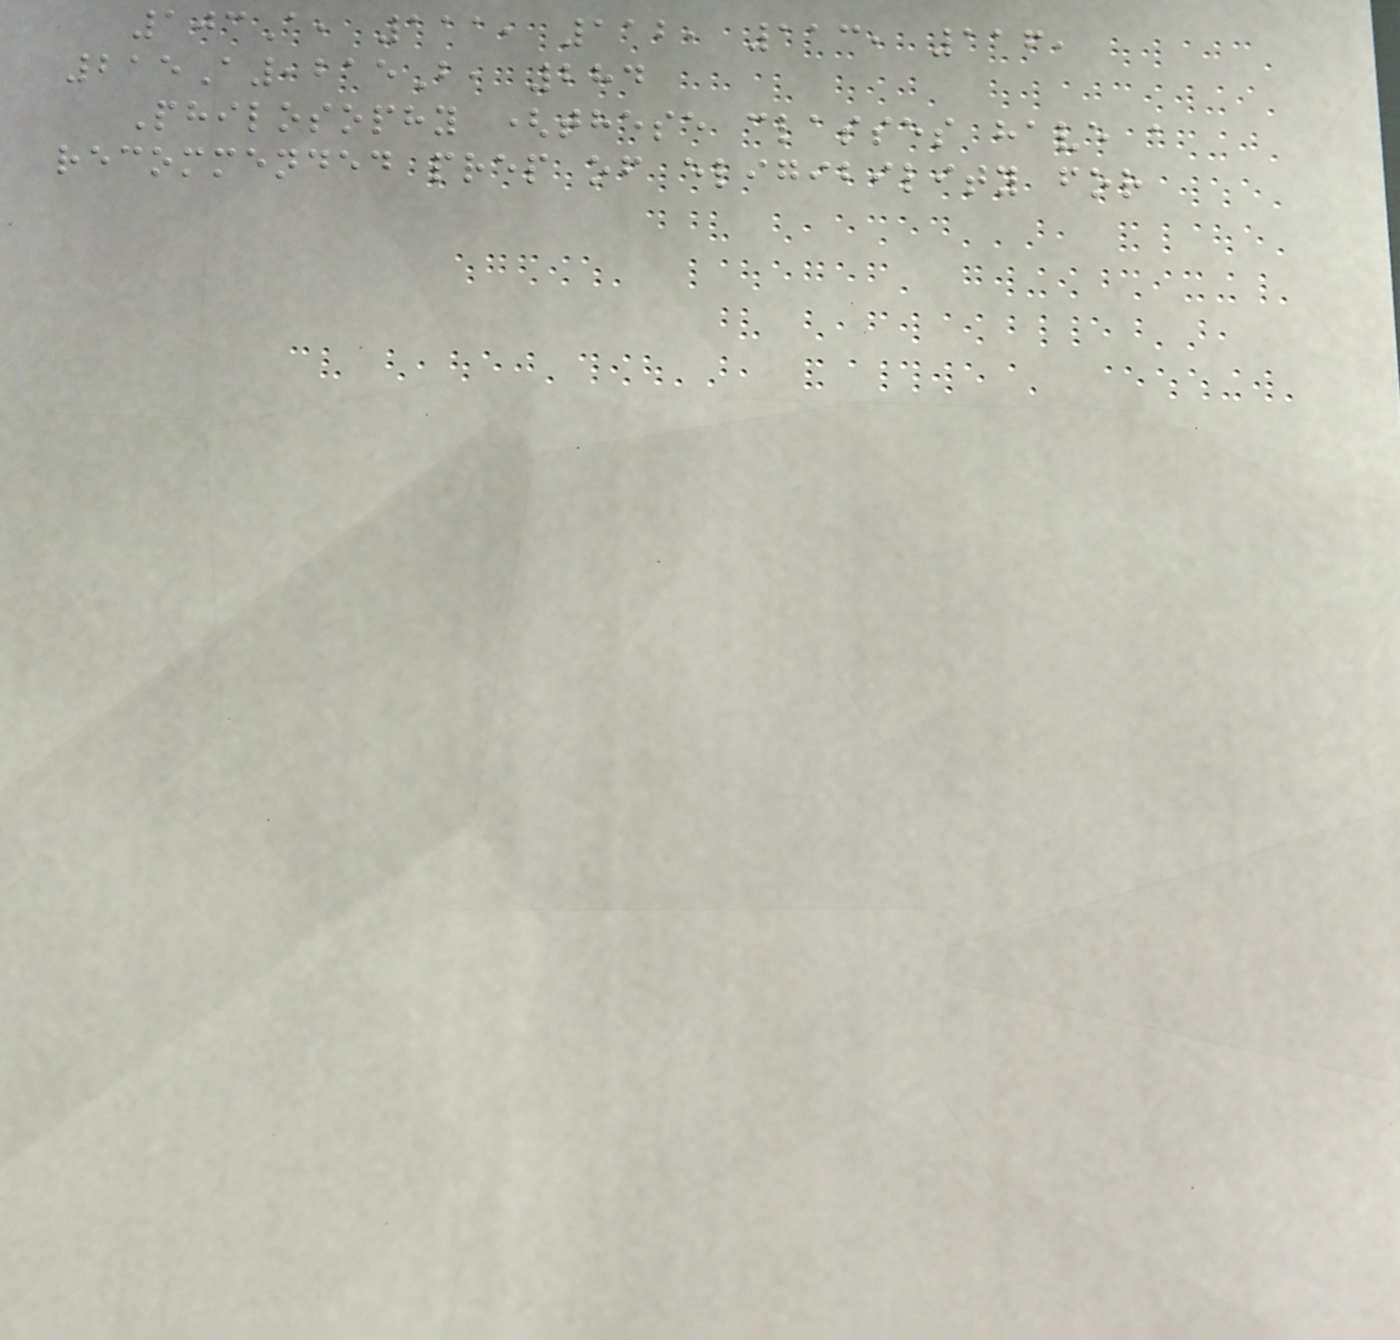103A, 111, 112, 113, 116,
215A,215B, 284
Philosophy (these classes have a
recommended prep of eligibility for
